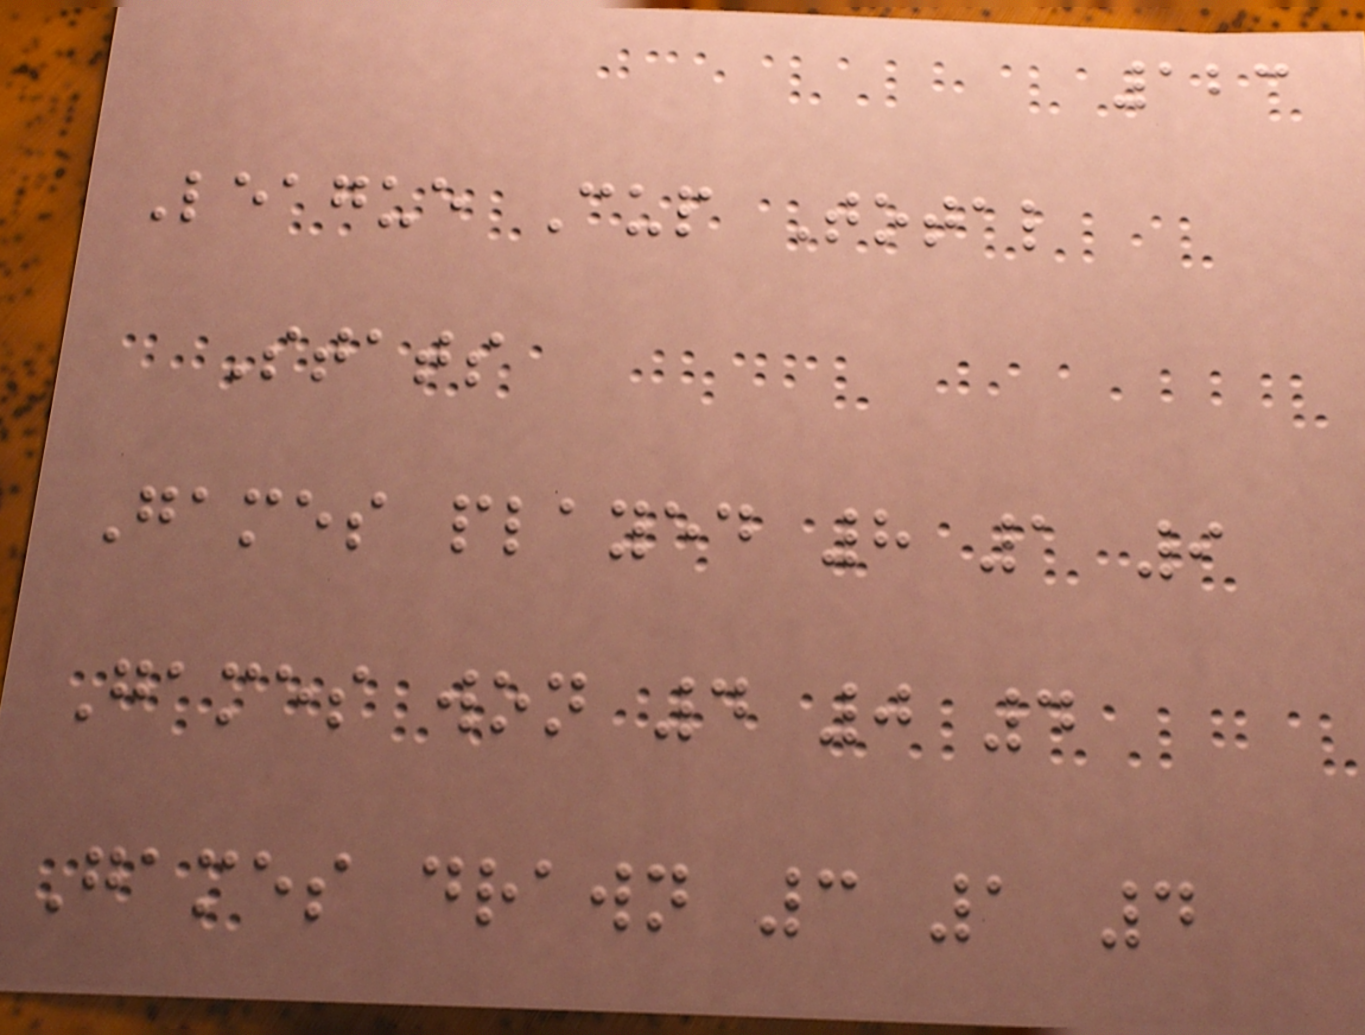123
League Cup Total
Stats
Games played 8 1 9
Games won 4 0 4
Games drawn 3 1 4
